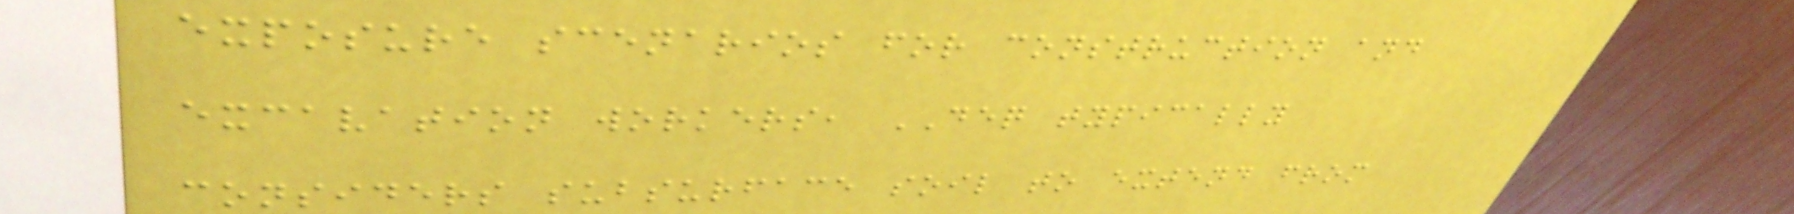exposure scenarios for construction and
excavation workers, DEQ typically
considers subsurface soil to extend from
